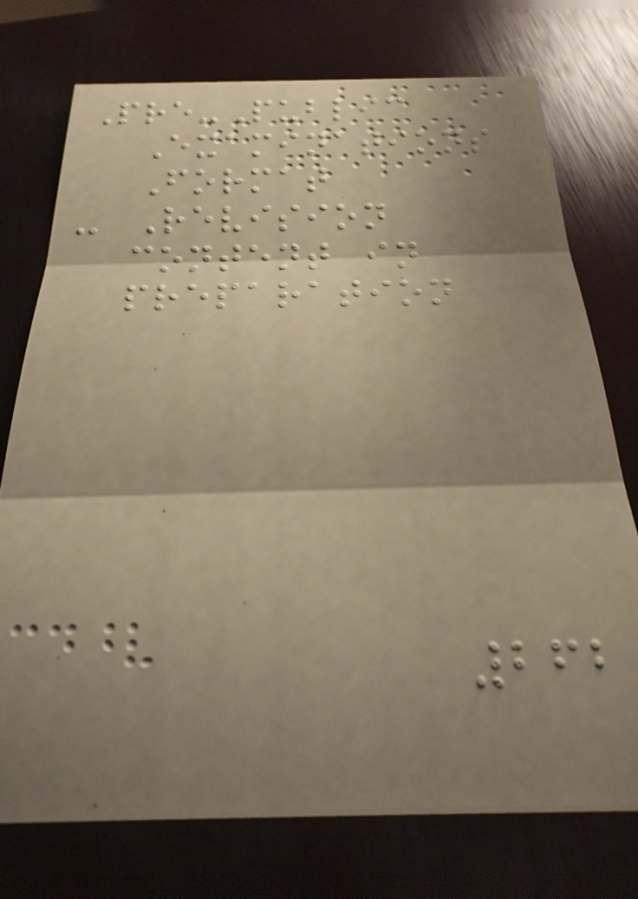Pre-Public
Examinations
Format
- Revision
content in
preparation
262
